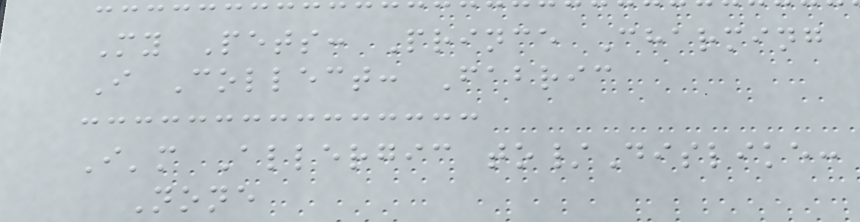My Pets: Prince Charming
I Collect: Fabric
I'm Allergic to/Dislike:
None
